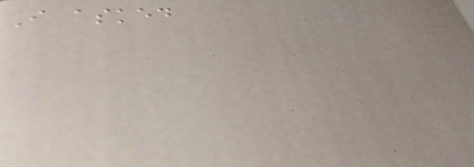I asked
